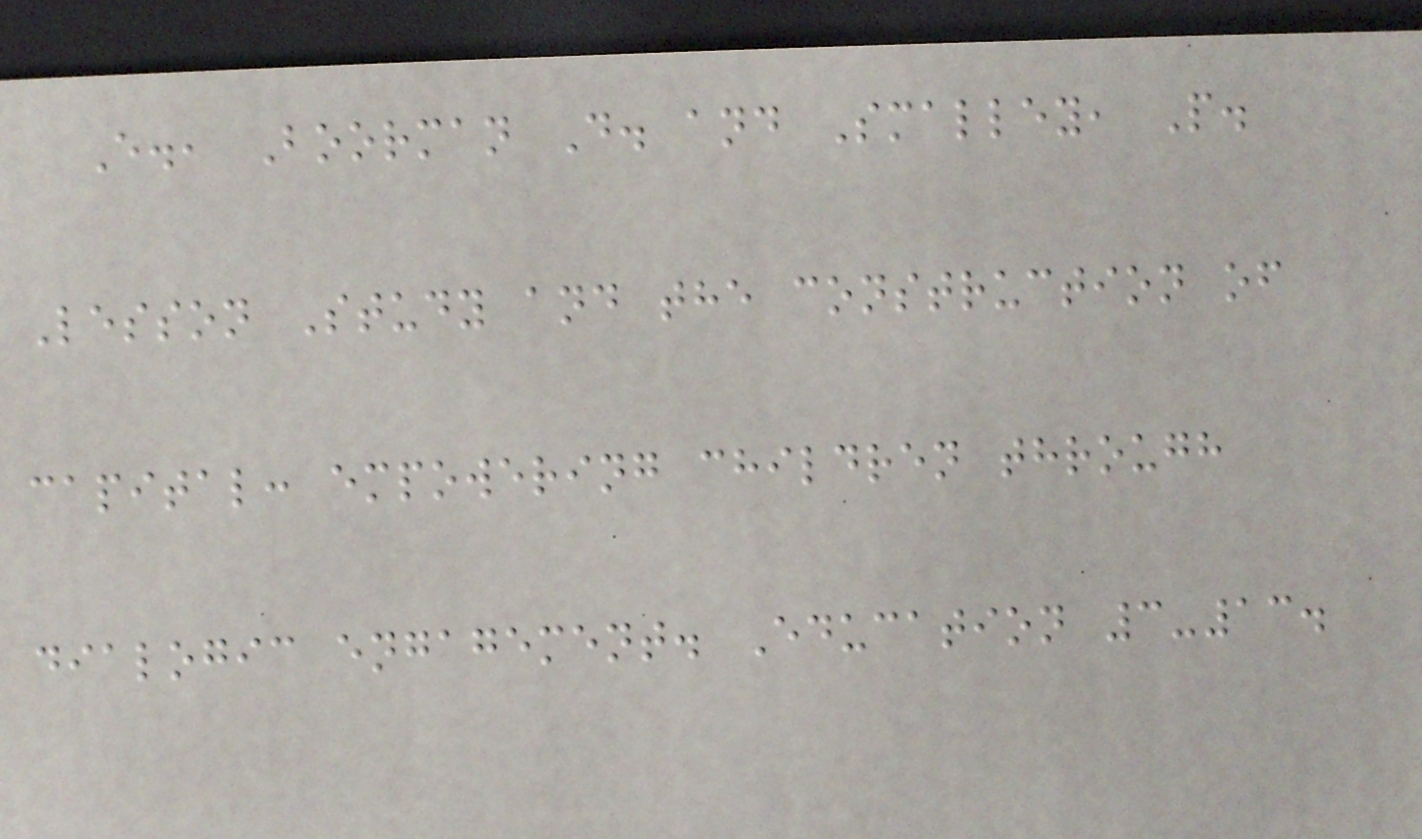E., Boorman D. and Smalley, P.
Lesson Study and the construction of
capital: empowering children through
dialogic engagement. Education 3-13.
